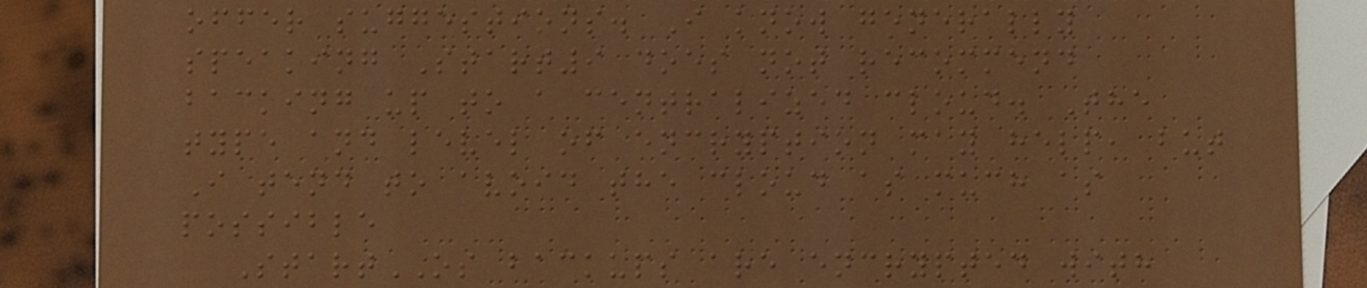offer suggestions. I know generally
speaking Start9 does not recommend
backing up to a centralized cloud. The
type and level of encryption may help, but
I tend to avoid the cloud as much as
possible
StartOS backups are encrypted with
